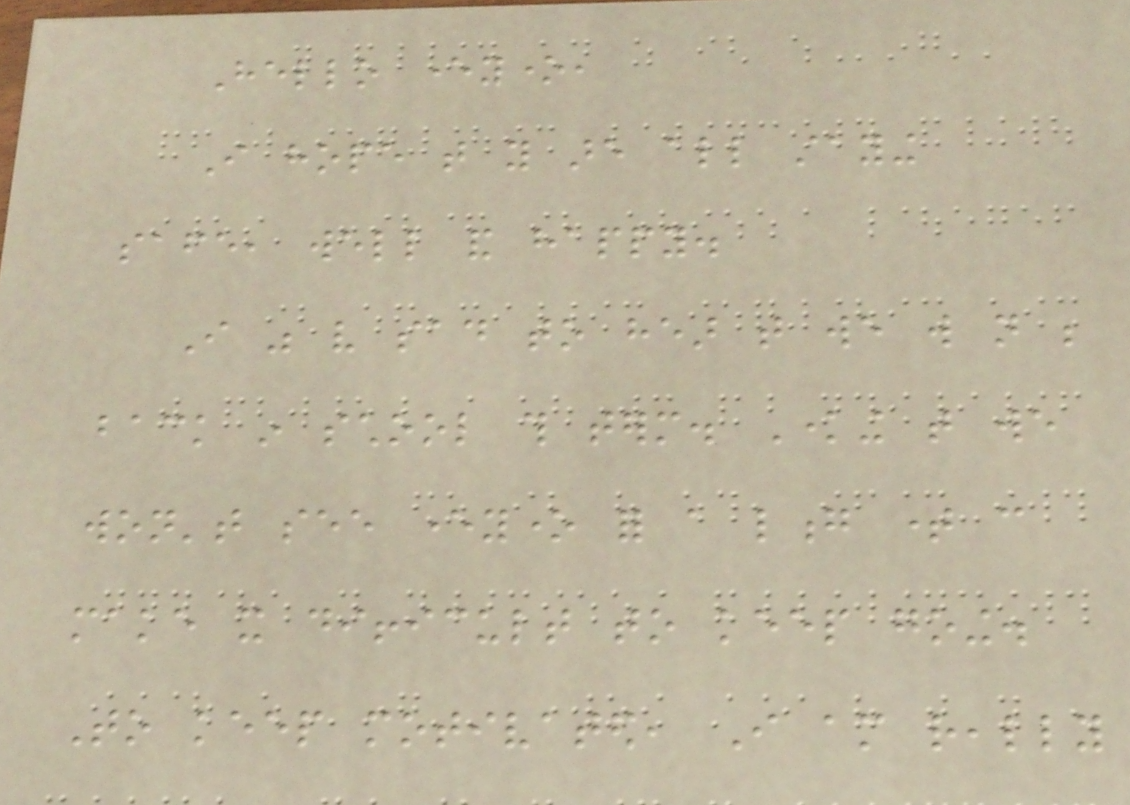Hello everyone,
I hope that you are all staying
safe, well and happy.
I was very sad to hear that we will not be
back in school this term. Knowing that we
won't see everyone for a long time can
make it difficult to keep going.
To keep motivated, I am really
